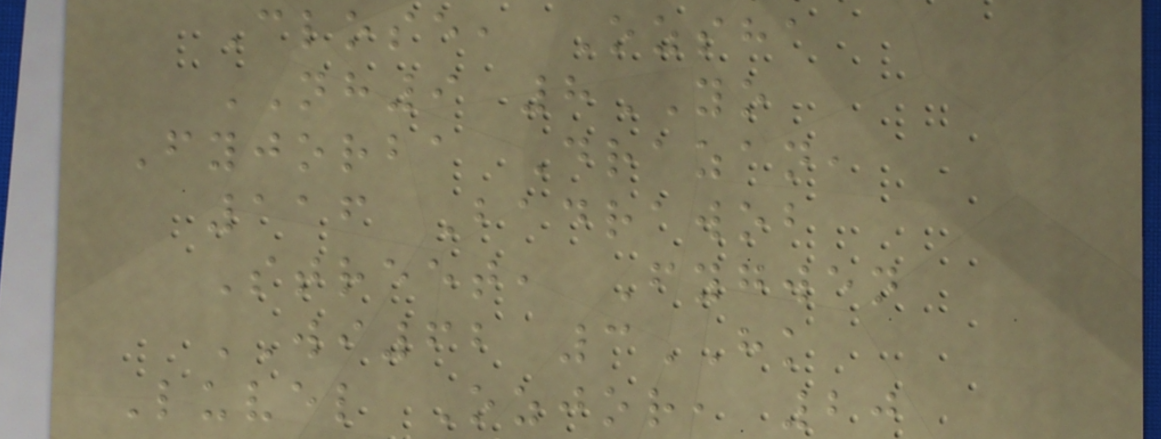Close, Ozsha
NH9 8YO
Fyjorba Drazan,
116 Badrawob
Street, Fygwen
WI62 3HK
Luvel Ozjor, 20
